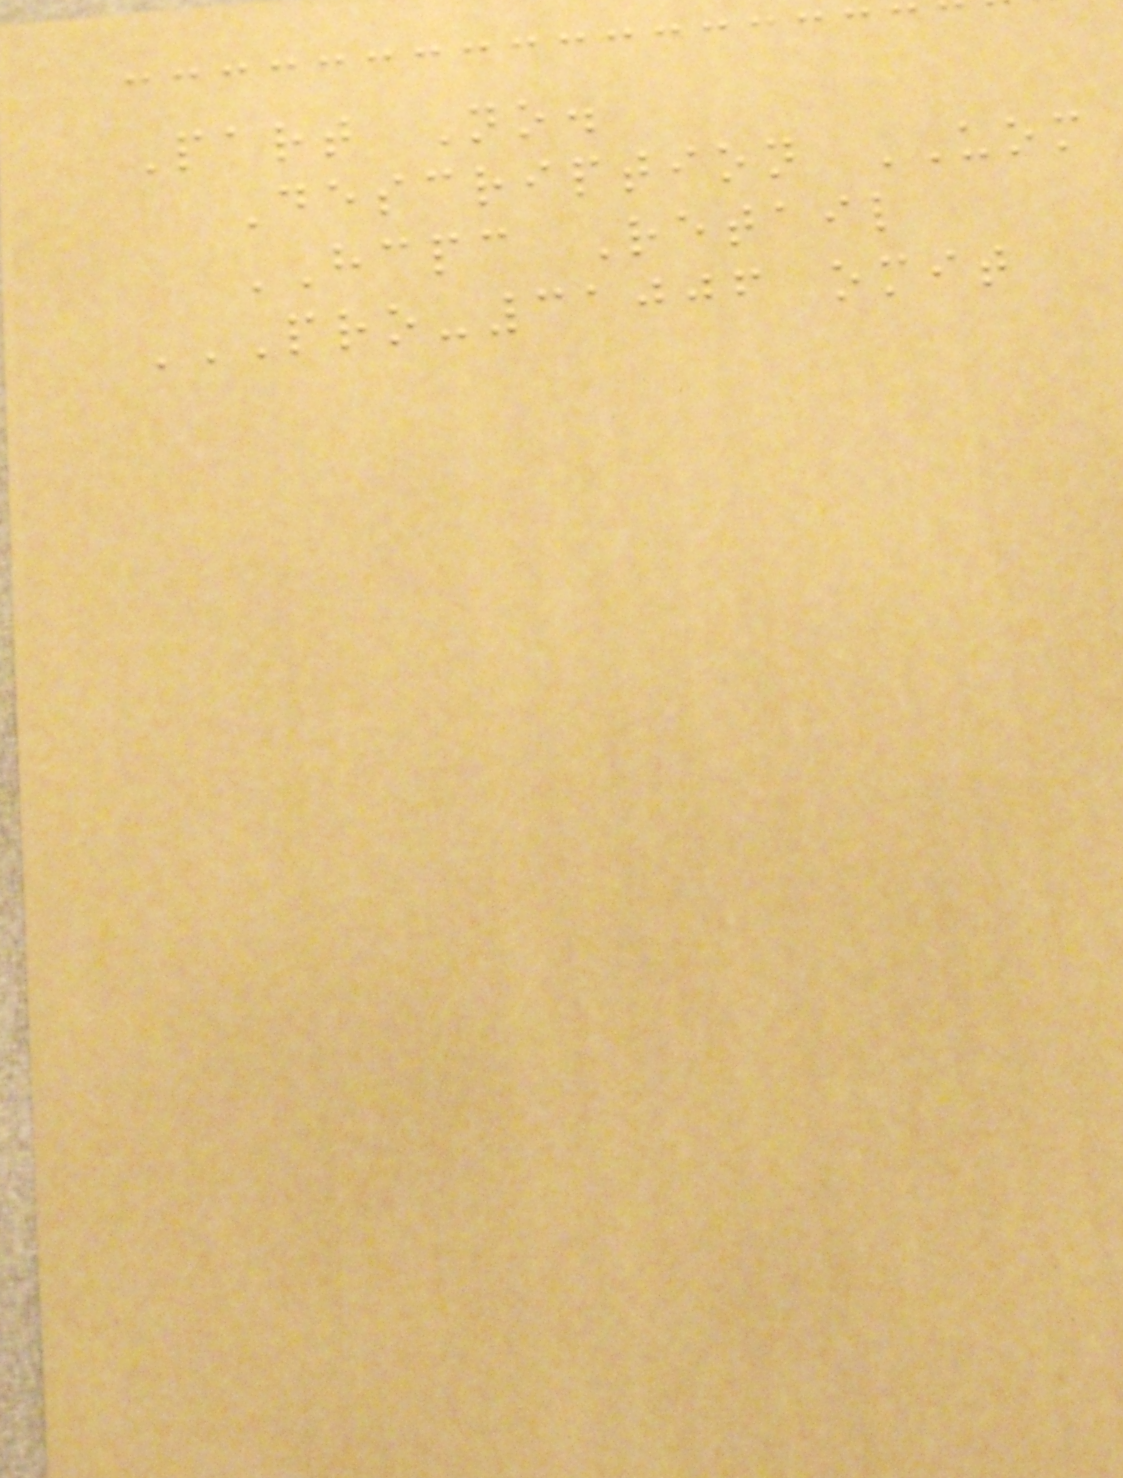Part No.
Description UOM
HCPC Retail
PRO-31006 OMIT
